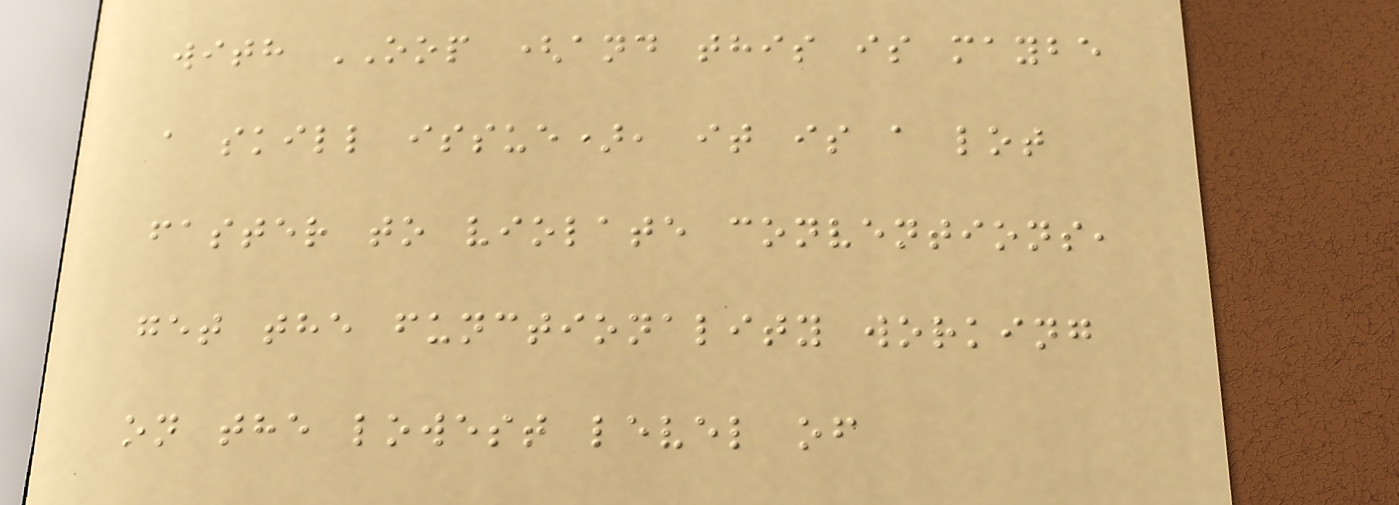with OOP (and this is maybe
a skill issue), it is a lot
faster to violate conventions,
get the functionality working
on the lowest level of
